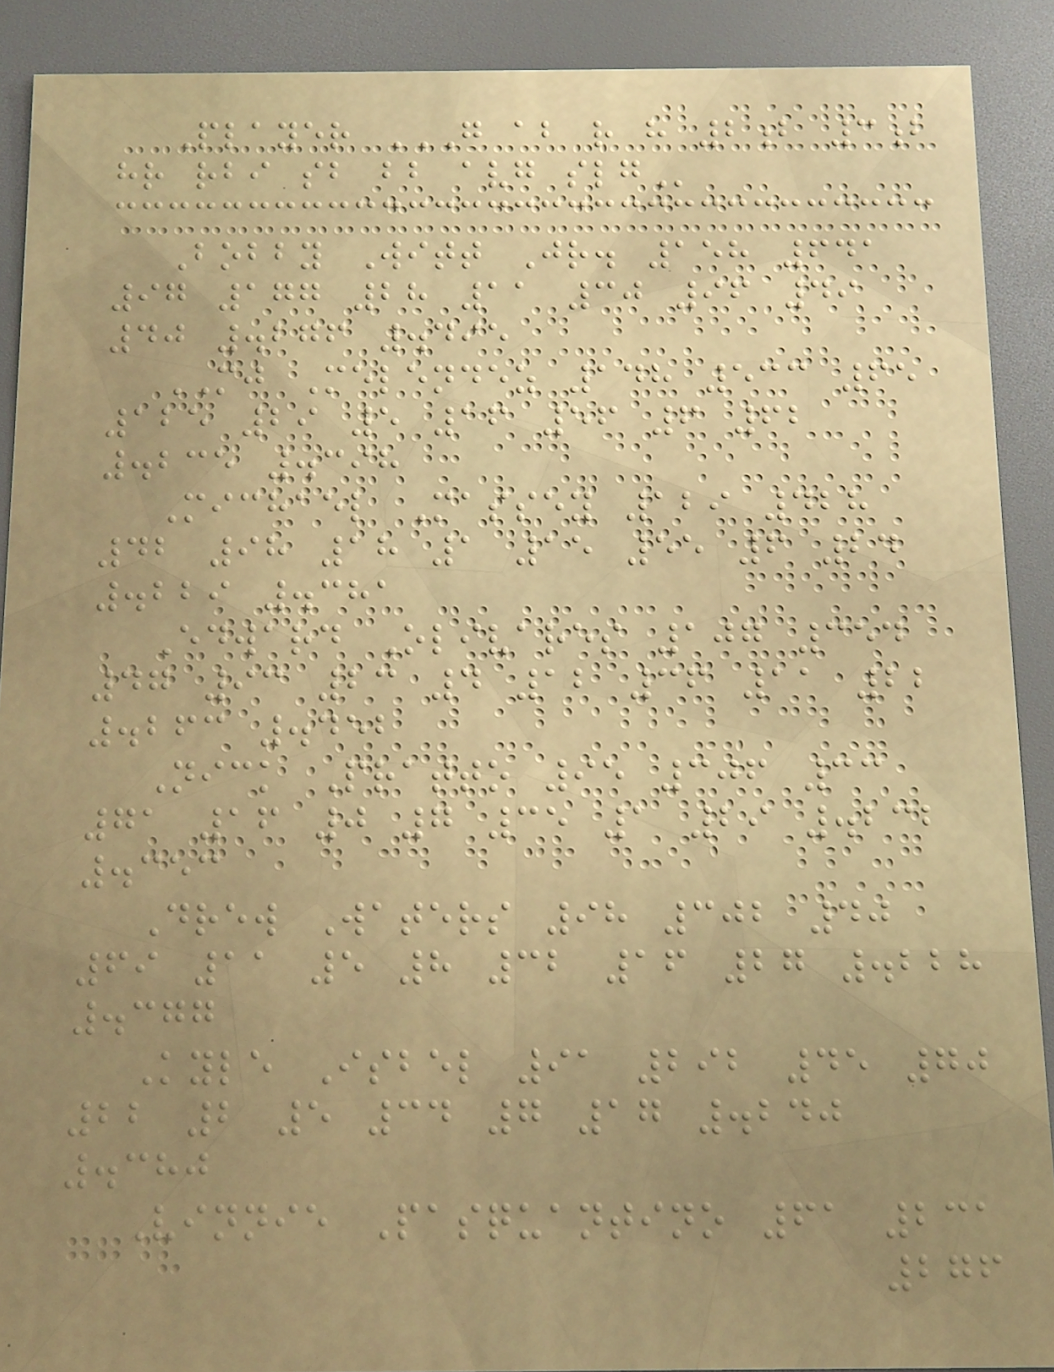Player G AB R H 2B 3B
HR RBI SB BB AVG SLG
Bobby Witt Jr. 158 641
97 177 28 11 30 96 49
40 .276 .495
MJ Melendez 148 533 65
125 29 5 16 56 6 62
.235 .398
Michael Massey 129 428
42 98 18 1 15 55 6 24
.229 .381
Edward Olivares 107 354
47 93 23 4 12 36 11 22
.263 .452
Nick Pratto 95 306 33
71 16 0 7 35 1 29 .232
.353
Drew Waters 98 302 40
69 11 5 8 32 16 27 .228
.377
Kyle Isbel 91 292 45 70
22 2 5 34 7 17 .240
.380
Vinnie Pasquantino 61 231
276
